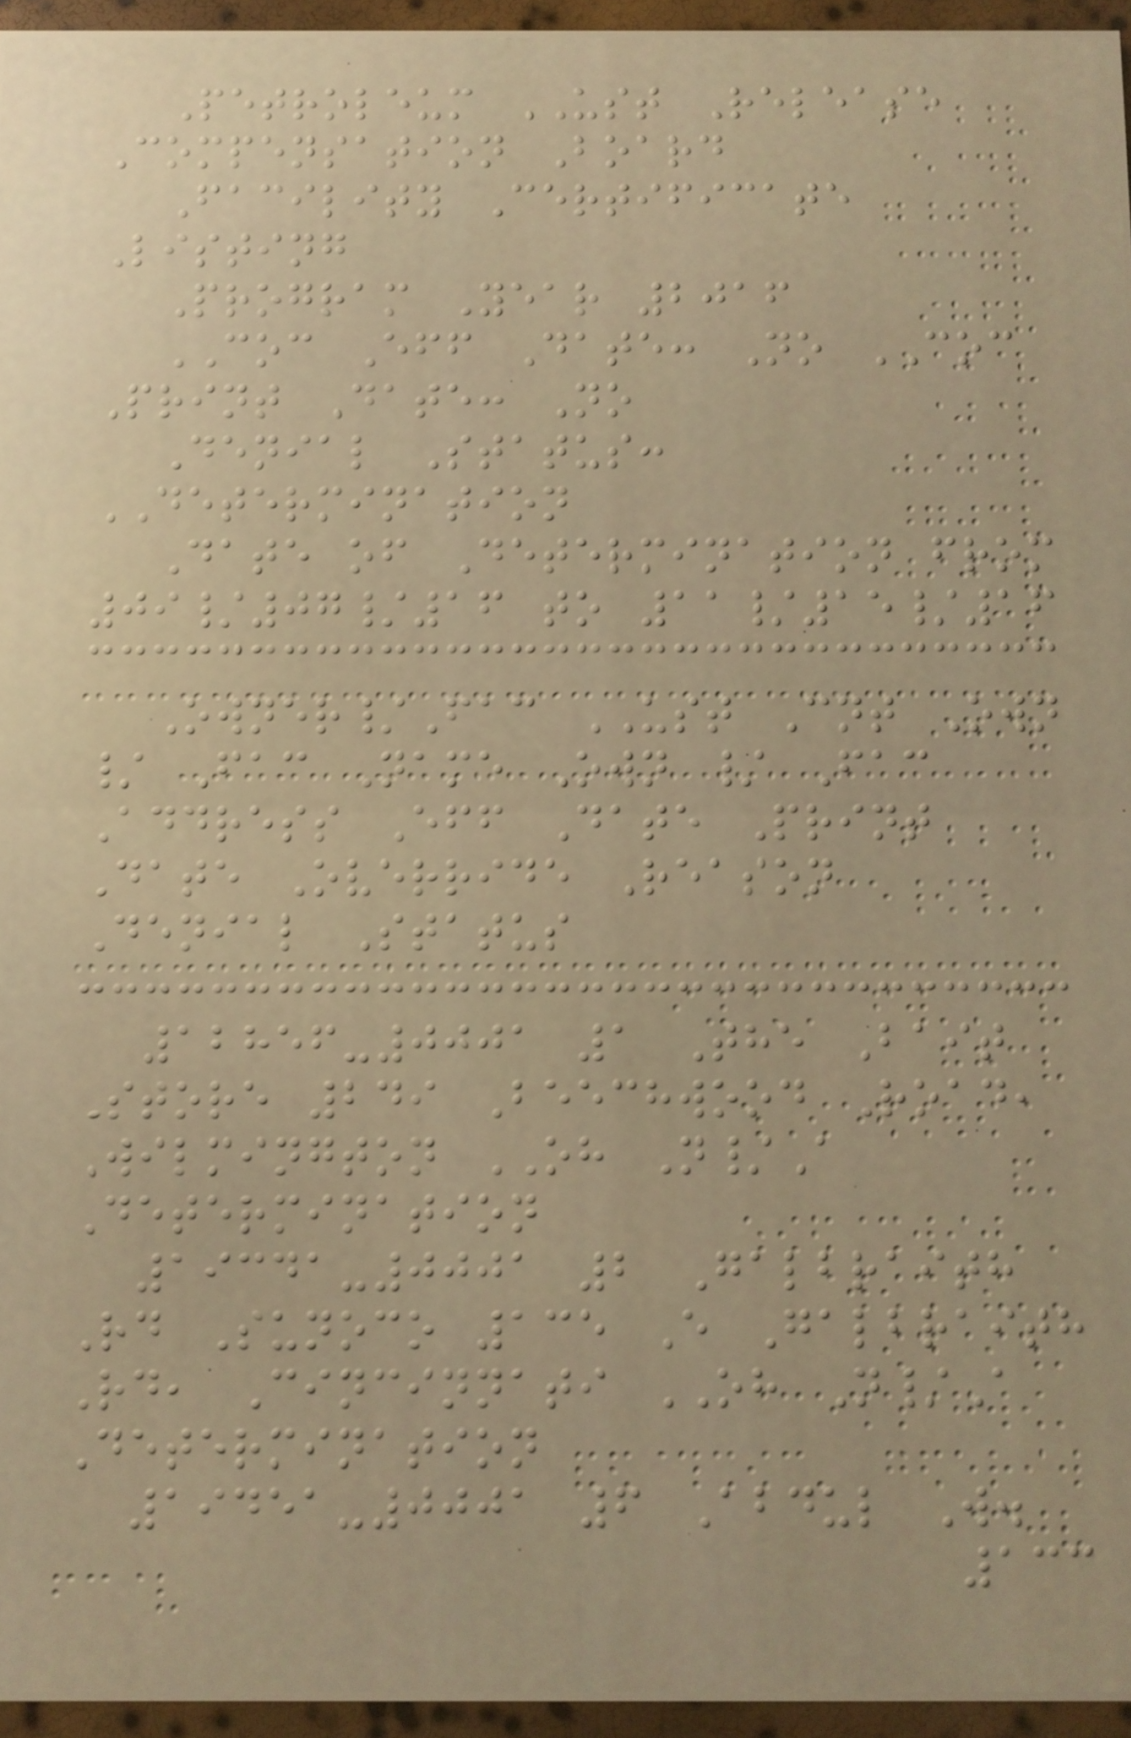Petroleum UST Release
Compensation Board
Facility Certificate
Listing
Program Year 2016
COC Eff Date: No COC
Print Date: No
Denial Status:
DETERMINATION
Date of Determination from
09/07/16 to 11/15/16
Owner/Fac UST Cnt Own
/ Fac Name Own / Fac
Address Eff Date Print
Date Override Reason
Denial Status
12856-0001 1 The Bait
Store 249 Beechwood Road,
Wilmington OH N/A
Determination
19341-0001 2 Galbraith
Rd Sunoco 135 E Galbraith
Rd, Cincinnati OH N/A
Determination
19451-0001 6 Abdul W.
133
